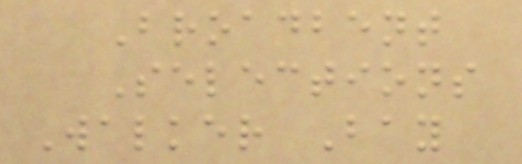Broadbent
Selections
Walker Bay
